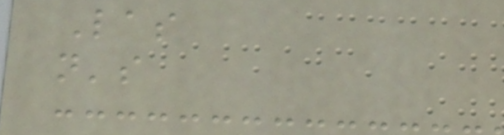Las
n's
